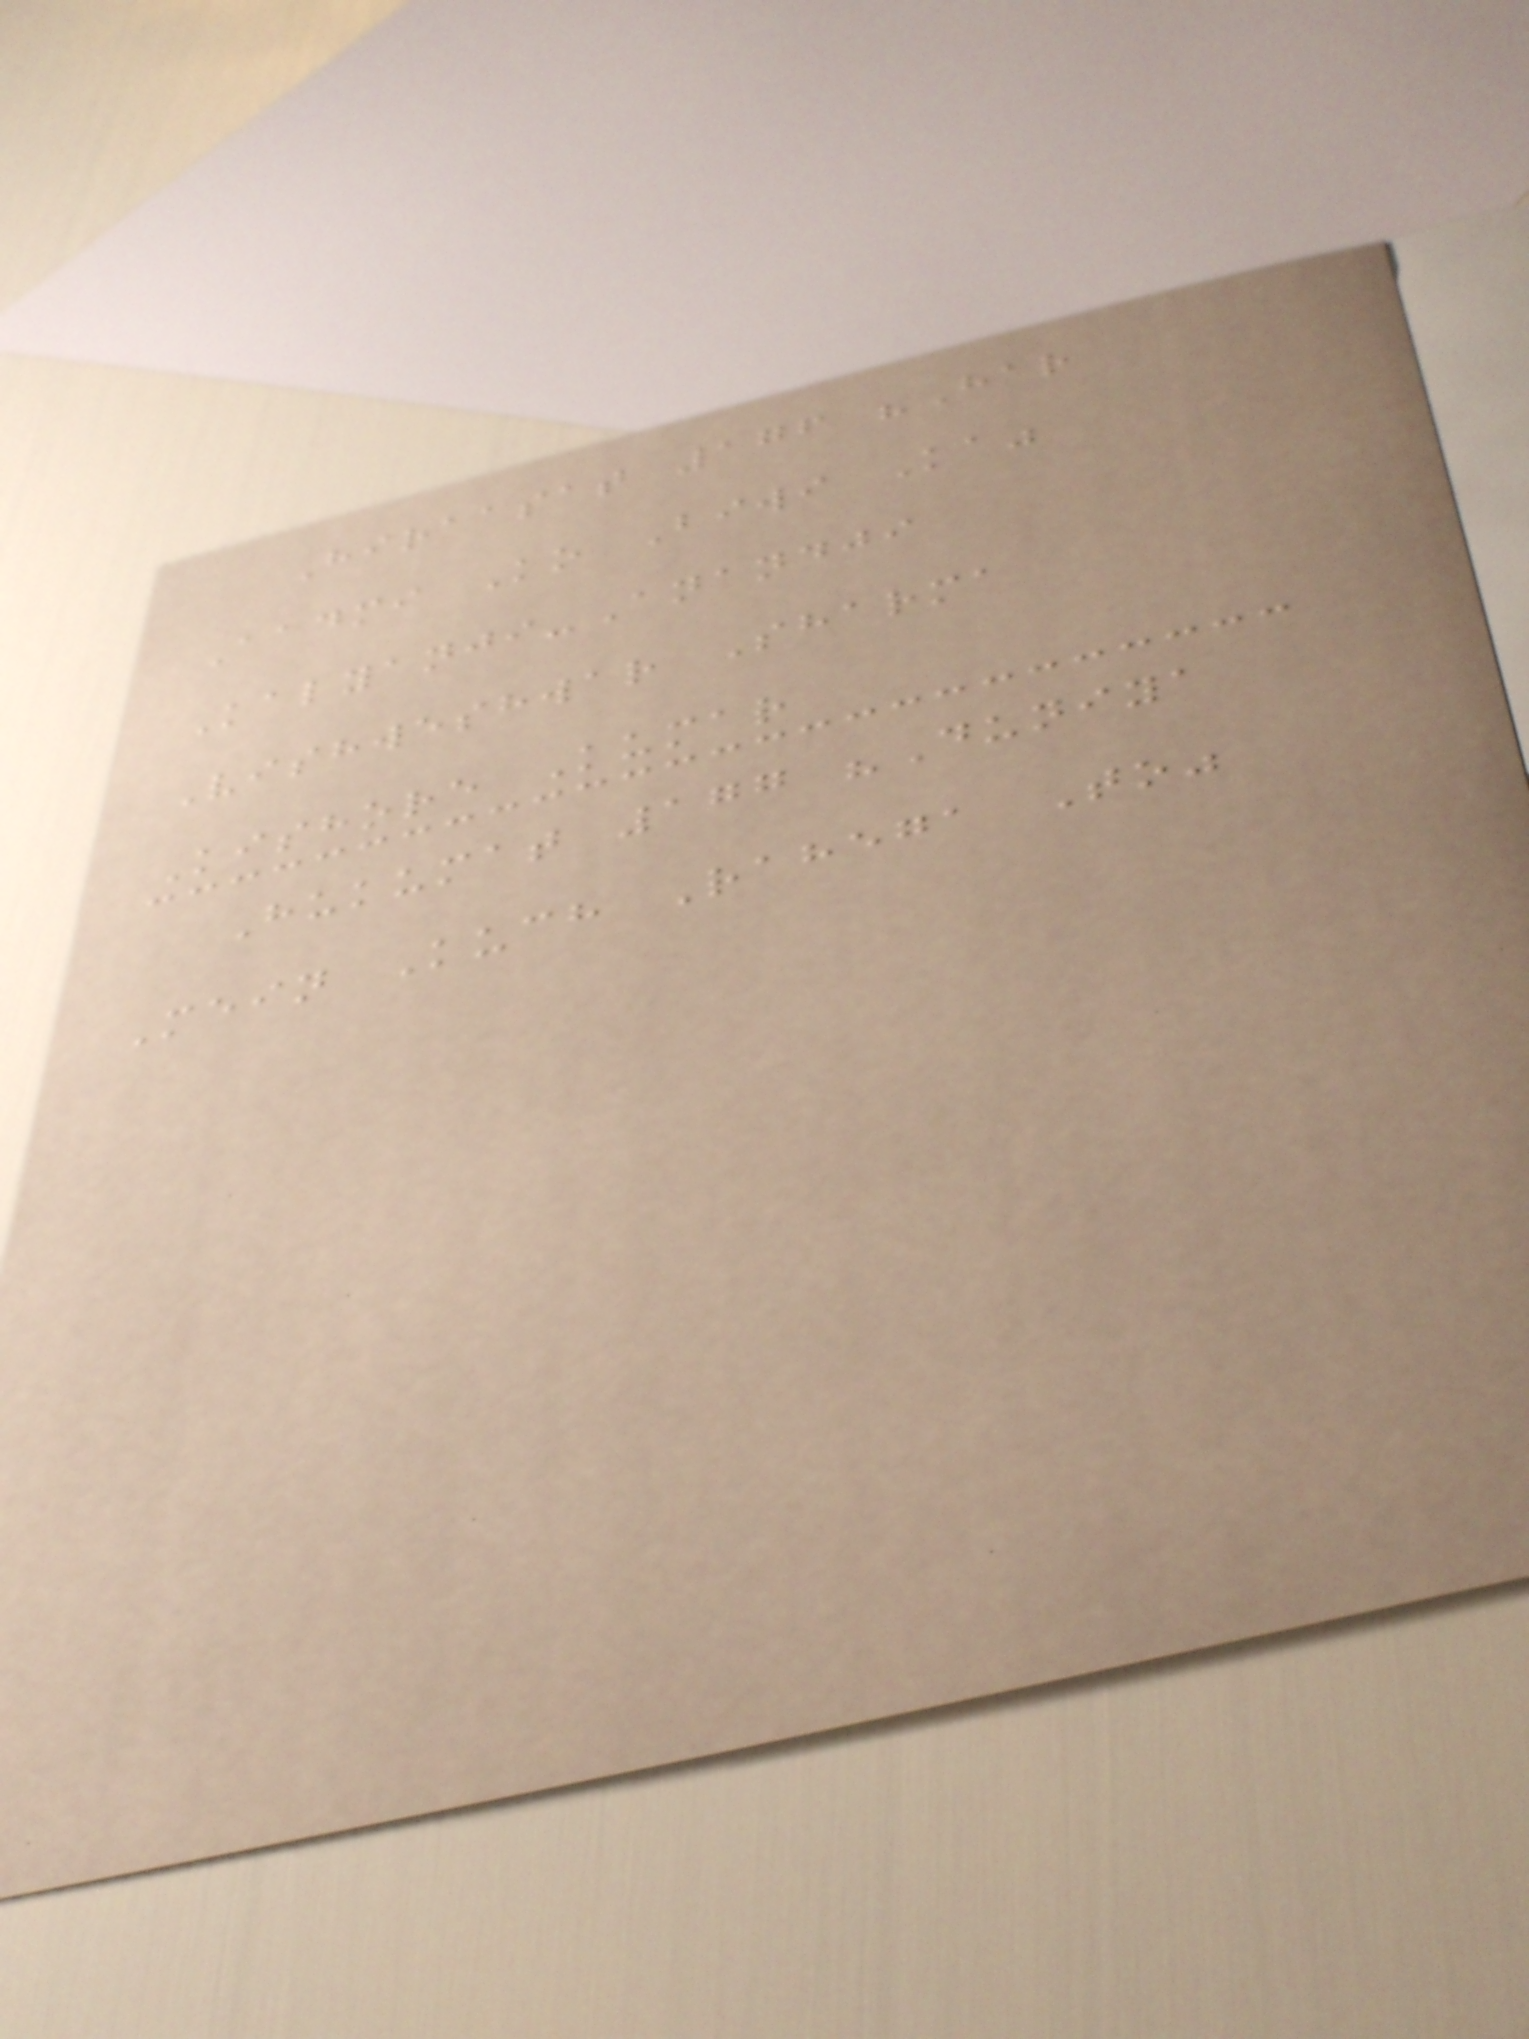Hiraasat 176 "Har
Aadmi Ko Biwi Ka"
Kalyanji-Anandji
Vishweshwar Sharma
Kishore Kumar
Hukumat 177 "Duniya
Mein Kuch Rahega To"
